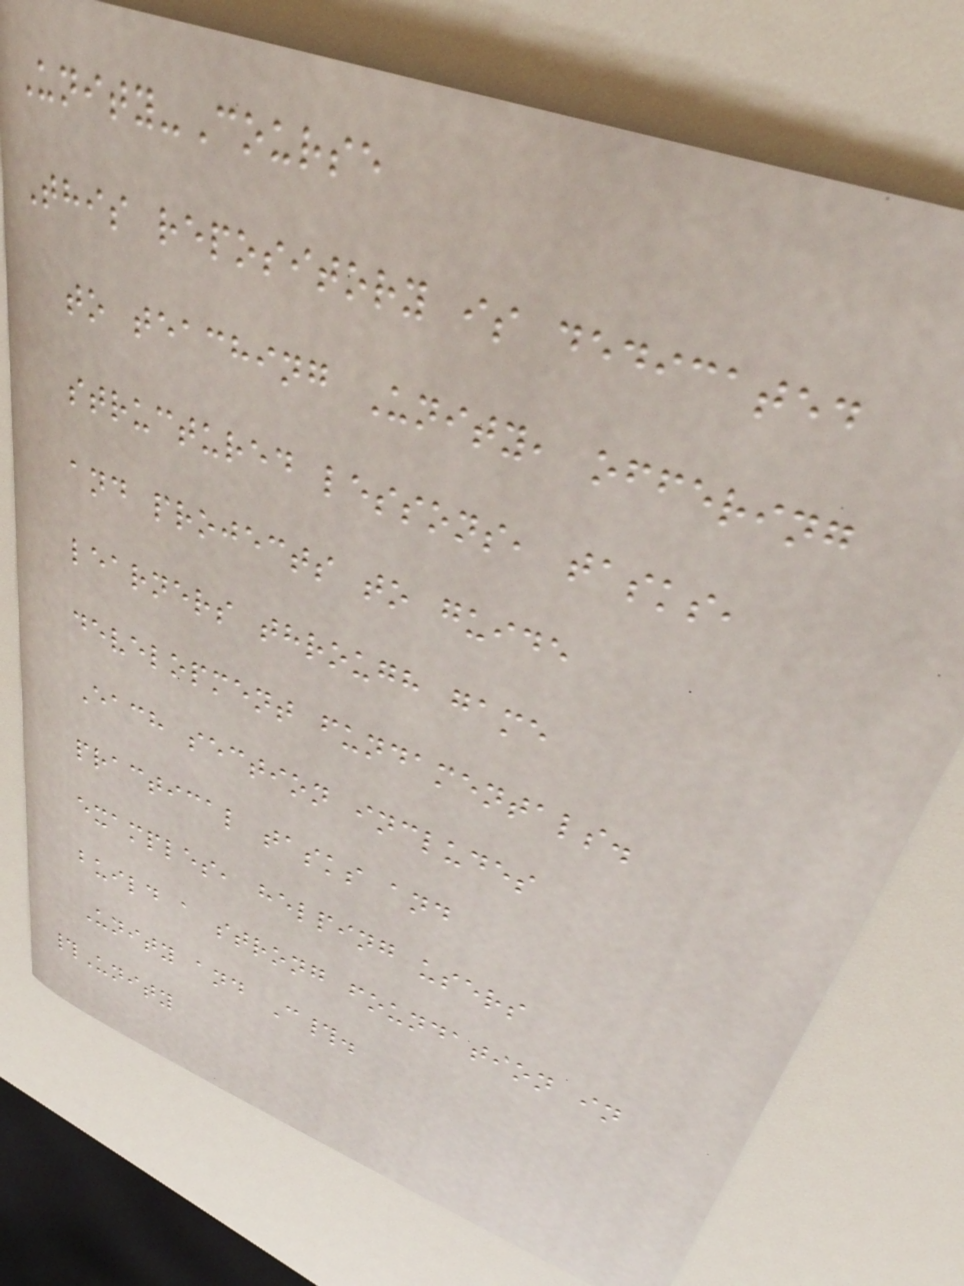Unity-Course
This repository is dedicated
to teaching Unity, offering
structured lessons, tasks,
and projects to guide
learners through game
development fundamentals.
Each section includes
practical tasks and
examples, helping users
build a strong foundation in
Unity and C#.
#Unity
